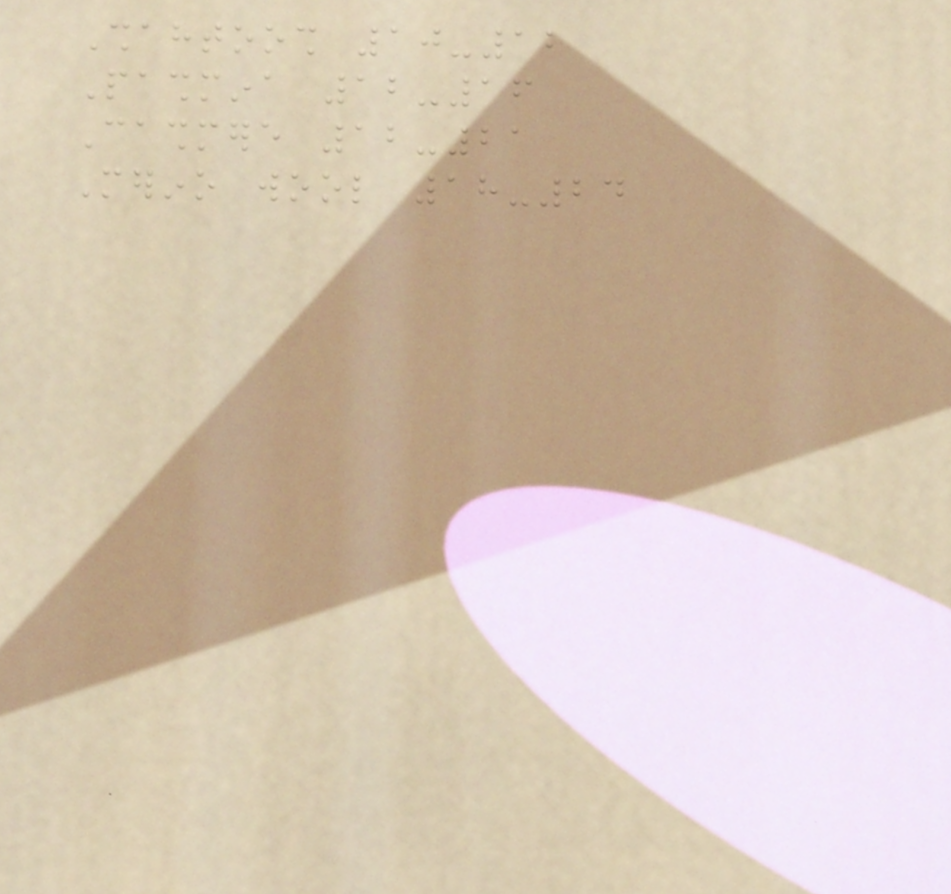Shahtoosh 10-12
Pashmina 12-16
Cashmere 12-21
Merino wool 18-24
